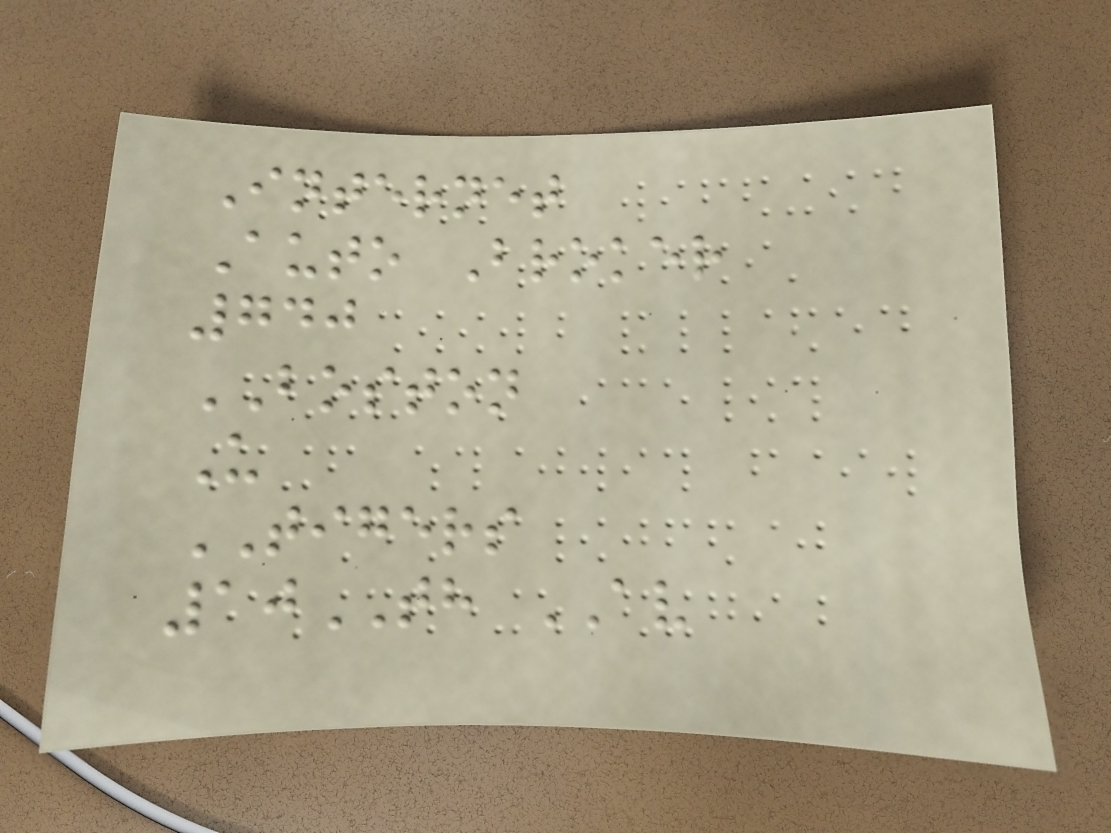Internet
Auto Broker
740
BOSTON
U
TIGERS
10TH AV
